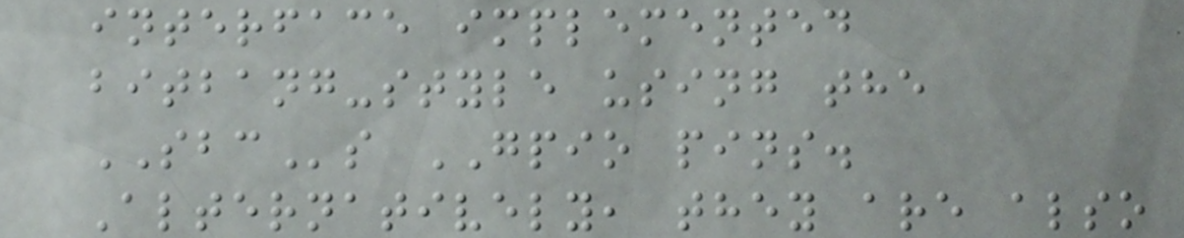interface implemented
bitbang-style using the
SBCs GPIO pins.
Alternatively, they are also
